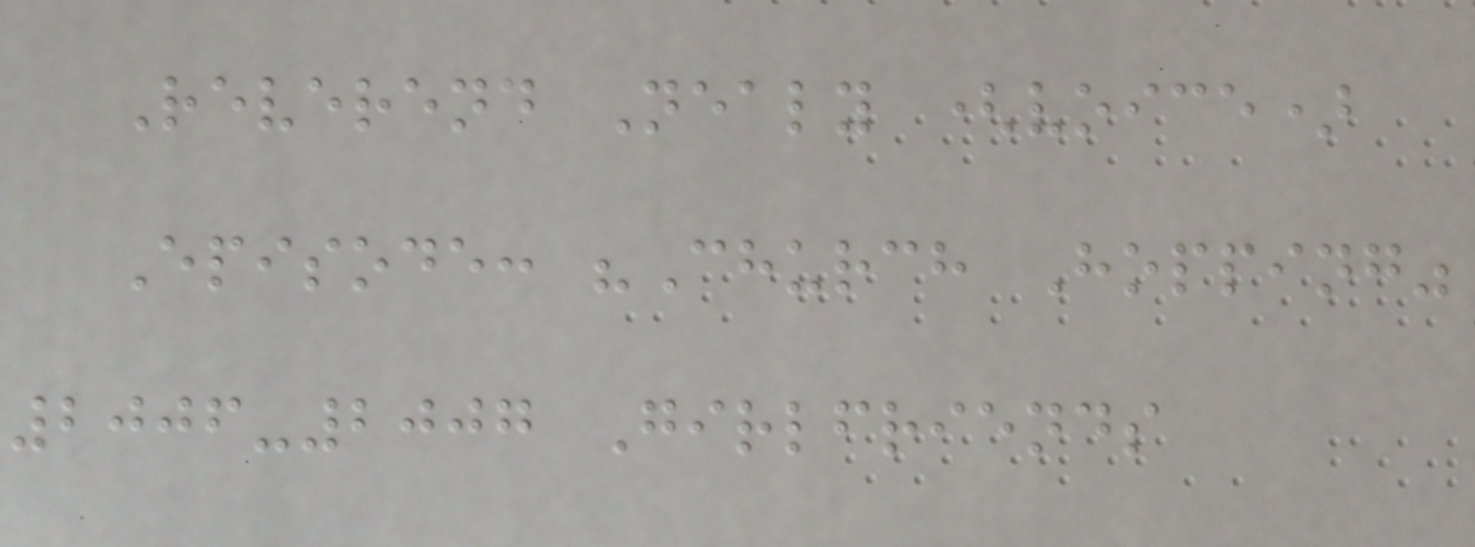Reverend Nealy (voice)
Episode: "Church Hopping"
2006-2007 Girlfriends
